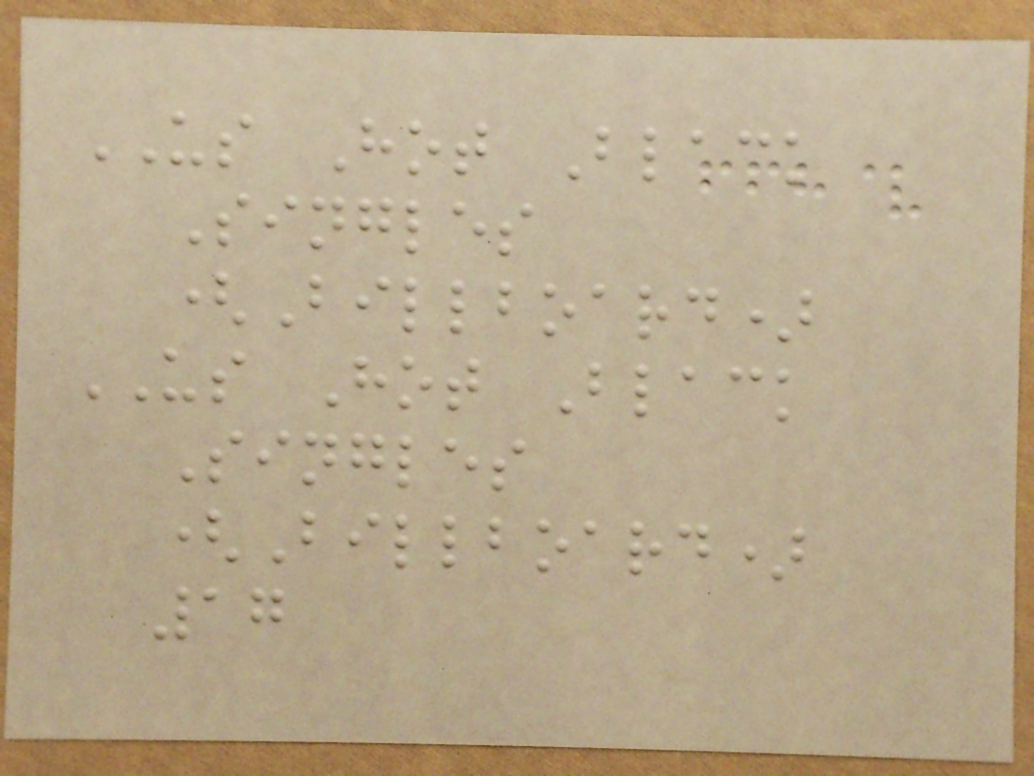US Hot Black
Singles
(Billboard)
US Hot Black
Singles
(Billboard)
17
